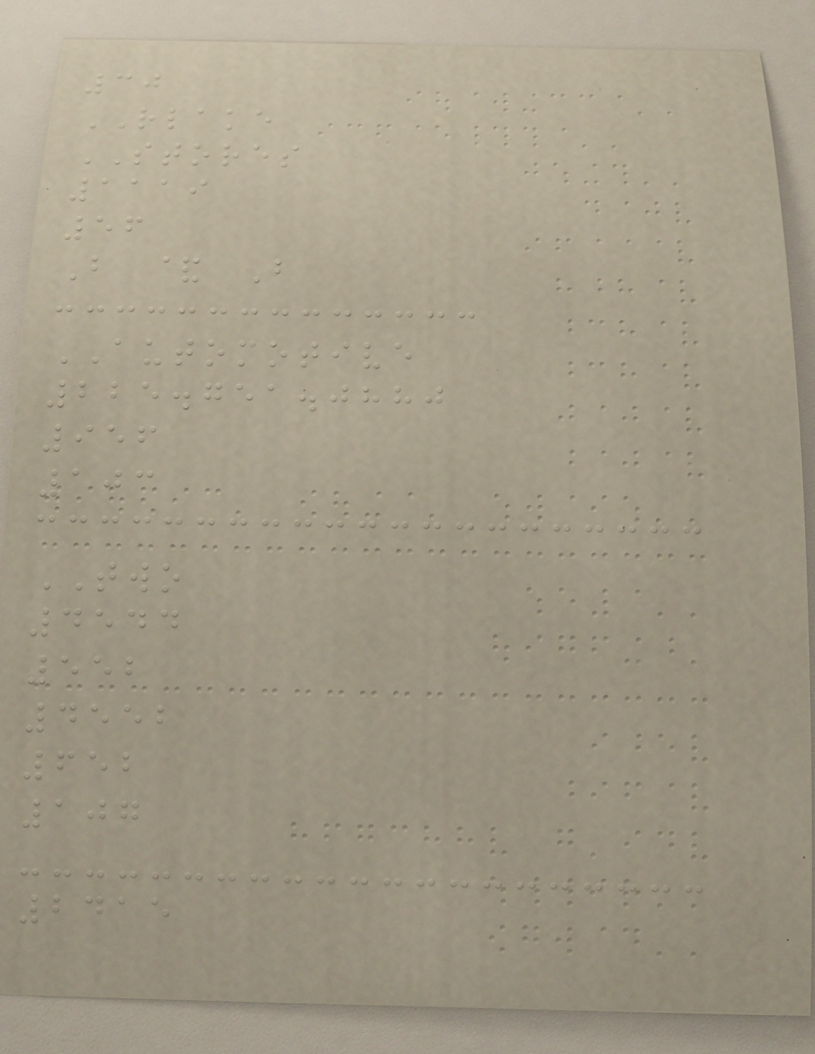30
RLAKE
STORES
1119
56
B & B
AUTOMOTIVE
225.751.0880
956
103
TWO
4544
552
4552
652
107
2415
